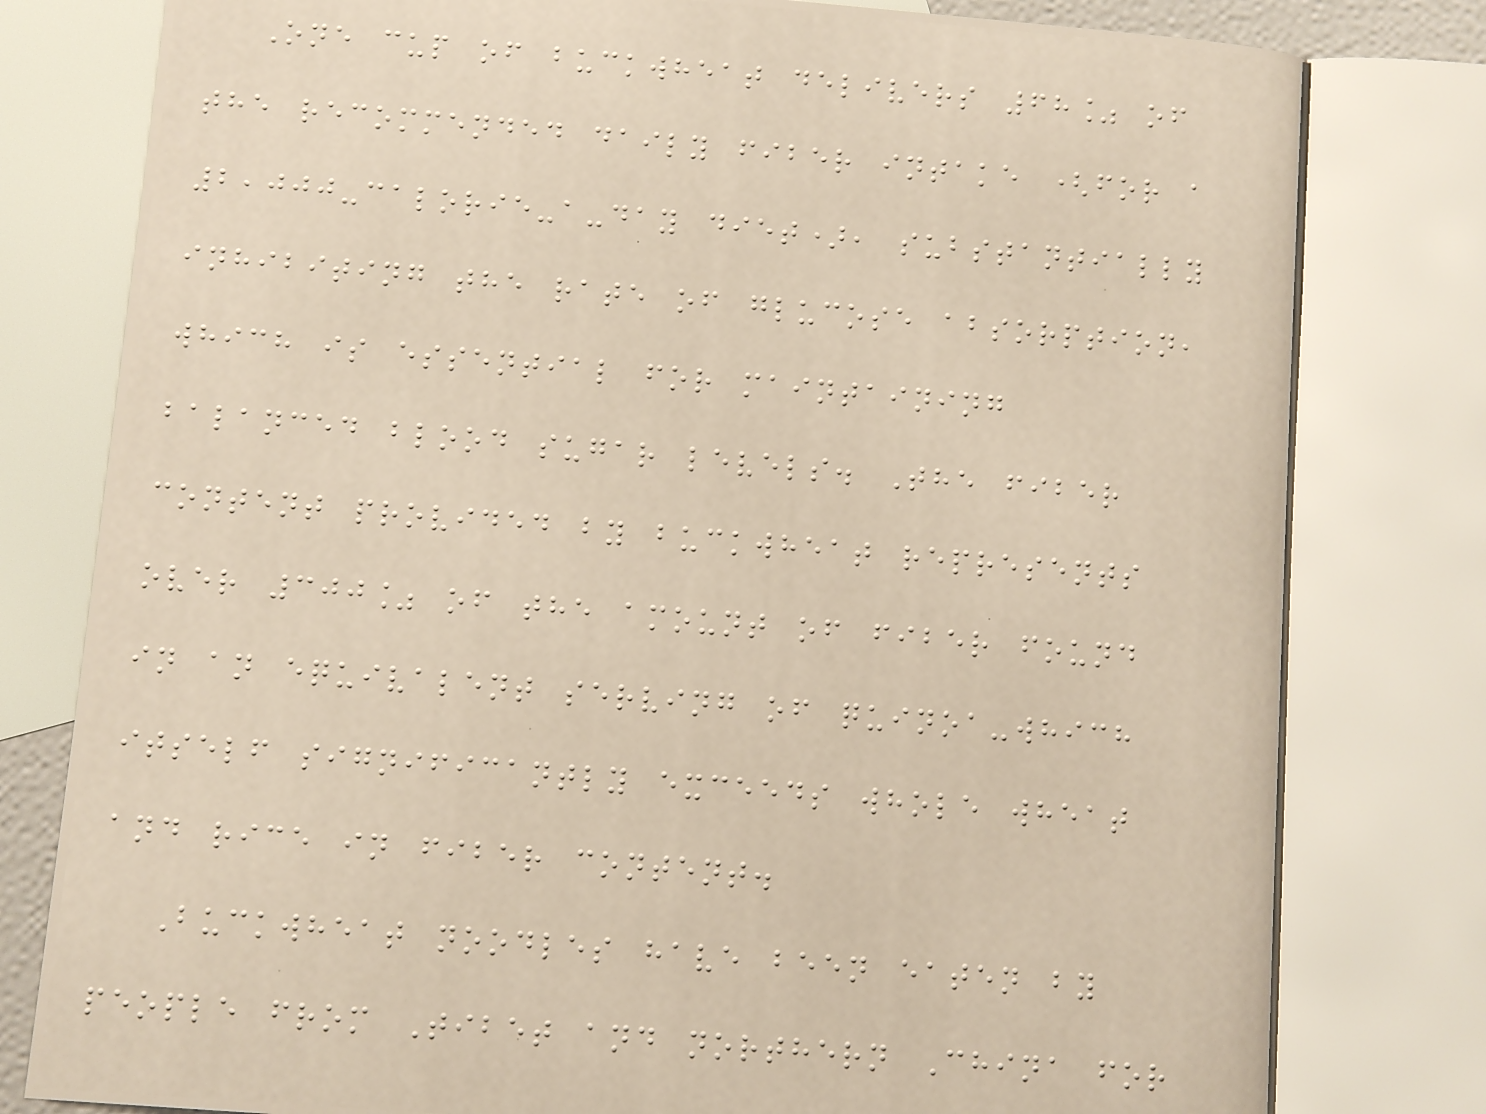One cup of buckwheat delivers 68% of
the recommended daily fiber intake (for a
2,000-calorie-a-day diet), substantially
inhibiting the rate of glucose absorption,
which is essential for maintaining
balanced blood sugar levels. The fiber
content provided by buckwheat represents
over 300% of the amount of fiber found
in an equivalent serving of quinoa-which
itself significantly exceeds whole wheat
and rice in fiber content.
Buckwheat noodles have been eaten by
people from Tibet and northern China for
